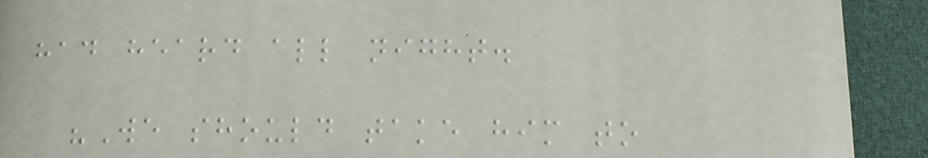had heard all night.
"We should take him to
